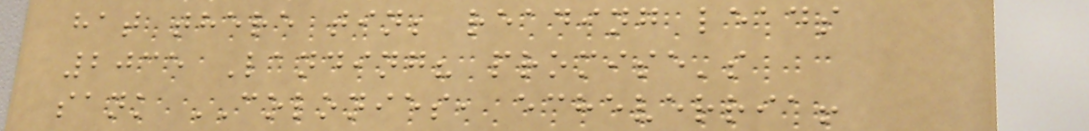hat there tin; reading leads
2035 Landing? promise's
sank COLONIES, echeverria!
